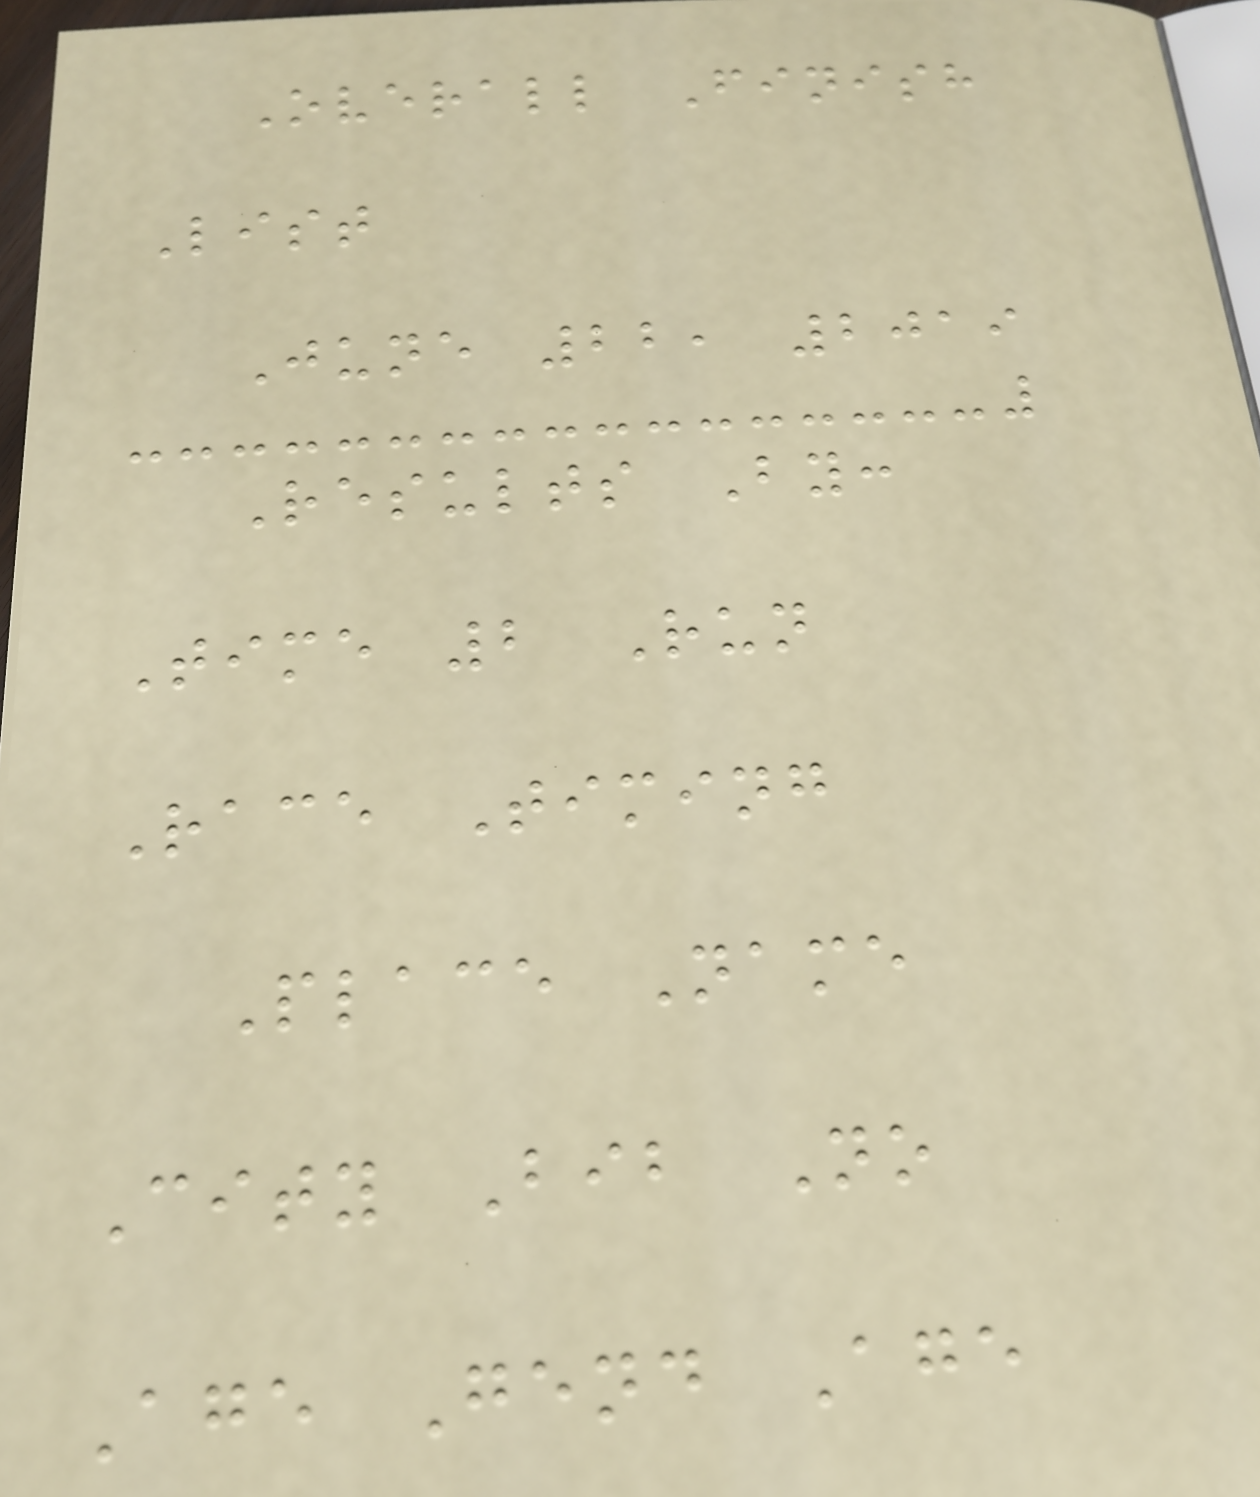Overall Finish
List
June 22, 2019
Results By:
Time 2 Run
Race Timing
Place Name
City Bib No
Age Gend Age
